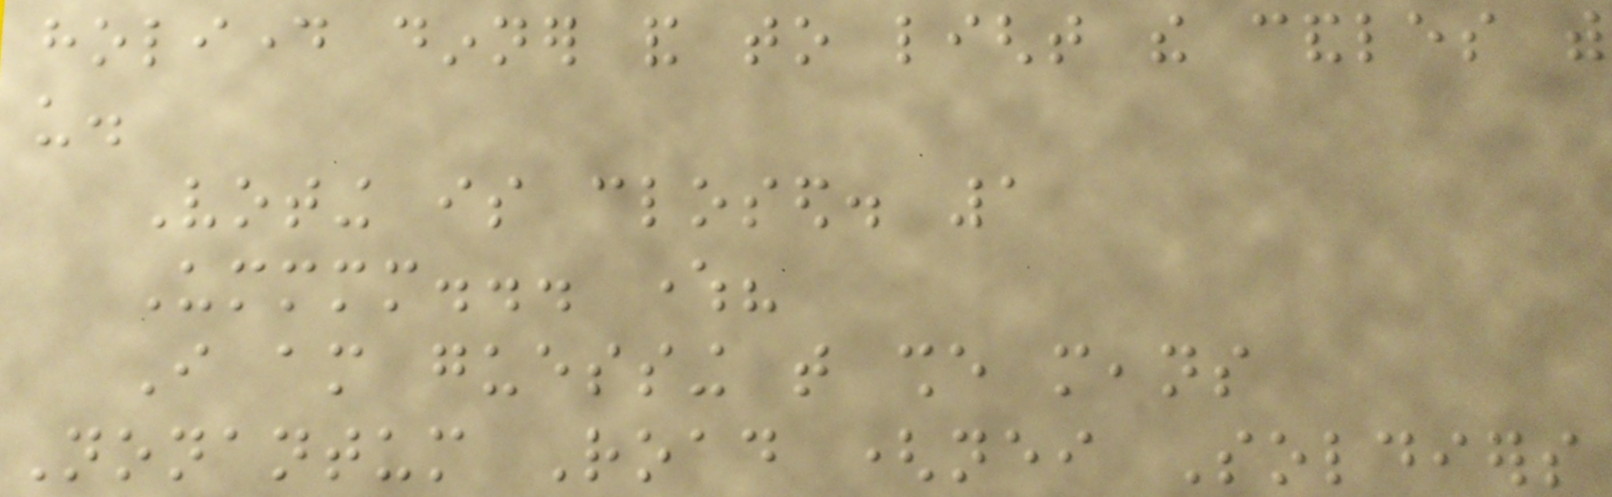holiday dinner and to light the candles with
us.
Voting is closed. 1
Ummmm... where?
I am guessing that she means
Nonantum Road (neither Soldiers
